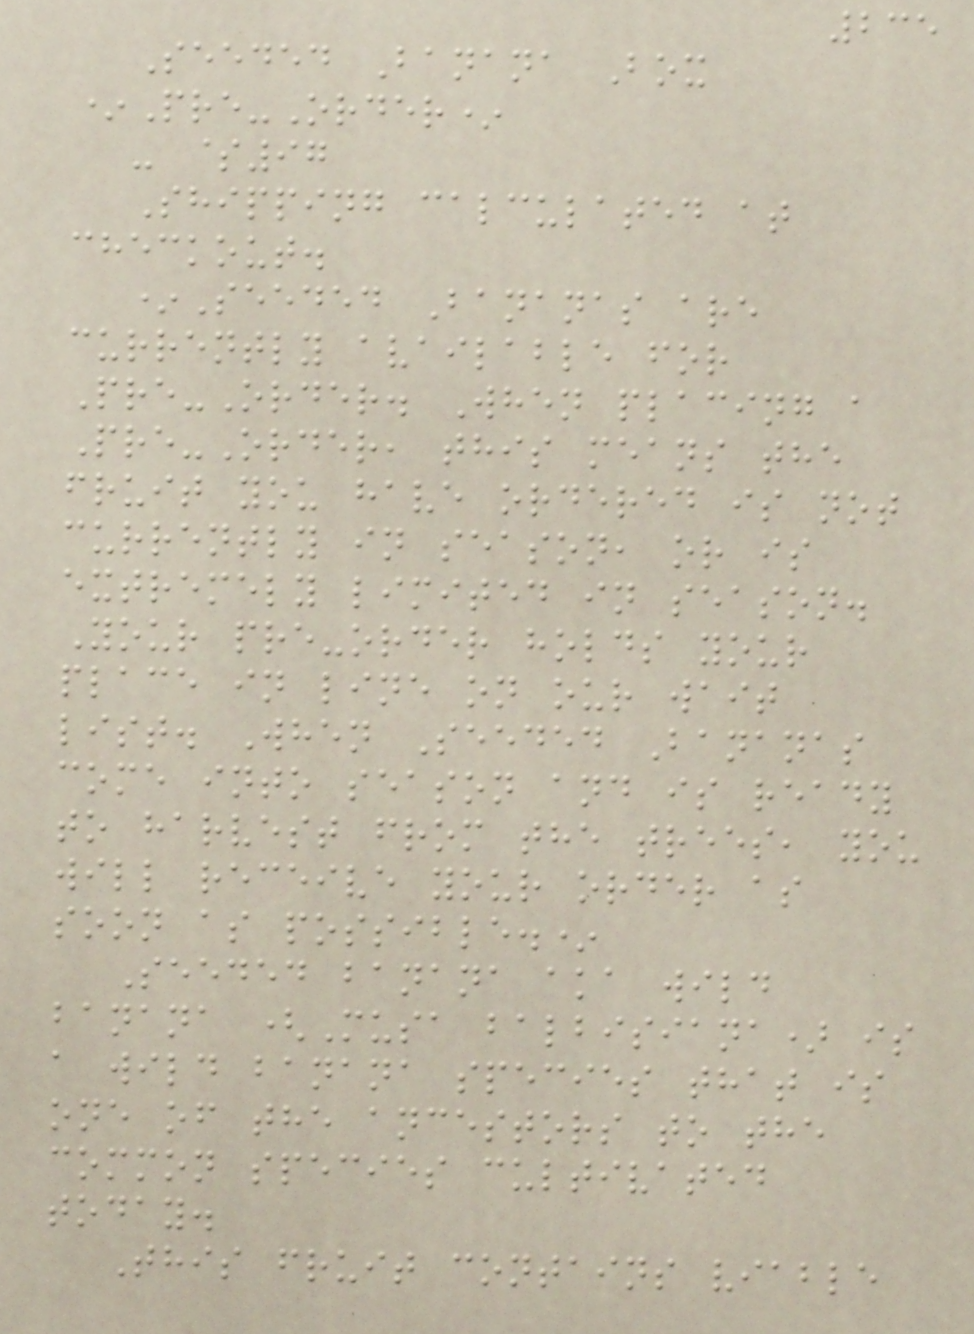235
Seeded Banana Box
*Pre-Order*
- $97
Shipping calculated at
checkout.
*Seeded Bananas are
currently available for
Pre-Order. When placing a
Pre-Order, this means the
fruit you have ordered is not
currently in season, or is
extremely limited in season.
Your pre-order holds your
place in line on our wait
list. When Seeded Bananas
come into season and is ready
to harvest from the trees, you
will receive your order as
soon as possible.*
Seeded banana aka wild
banana (Musa balbisiana) is
a wild banana species that is
one of the ancestors to the
common species cultivated
today.
This fruit contains viable
